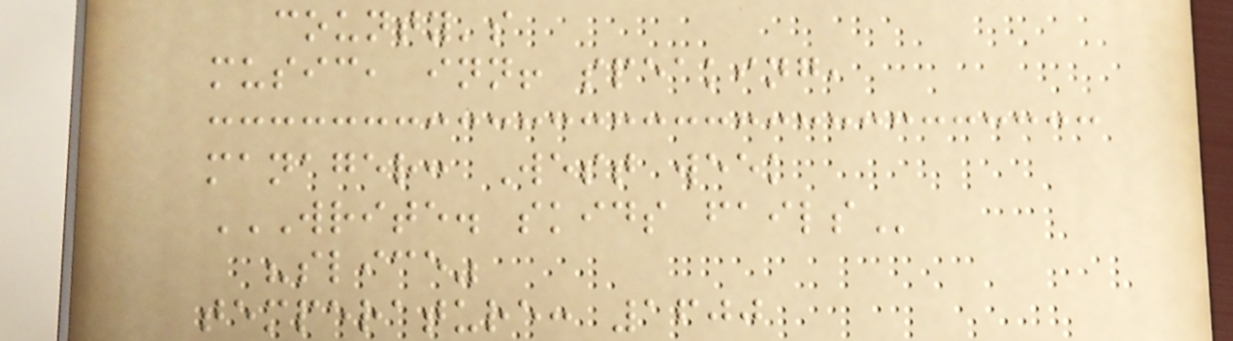county's
music, inn! speaking,
manager: West week
WRITE. SKIDS FAILS
"slice"
temperature: 1600
